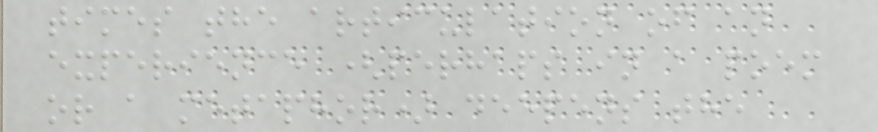times the articulation of an
experience (perhaps in a poem
or a metaphor) deepens the
